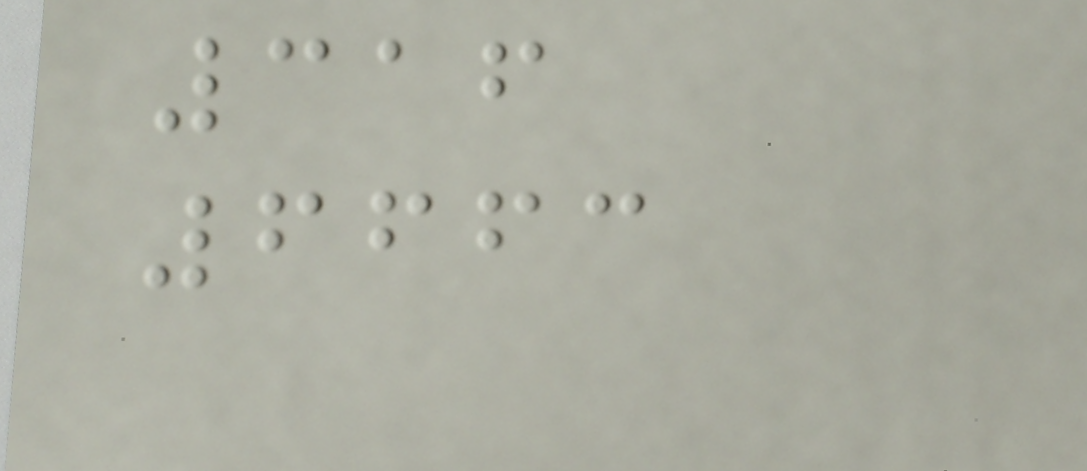316
6663
